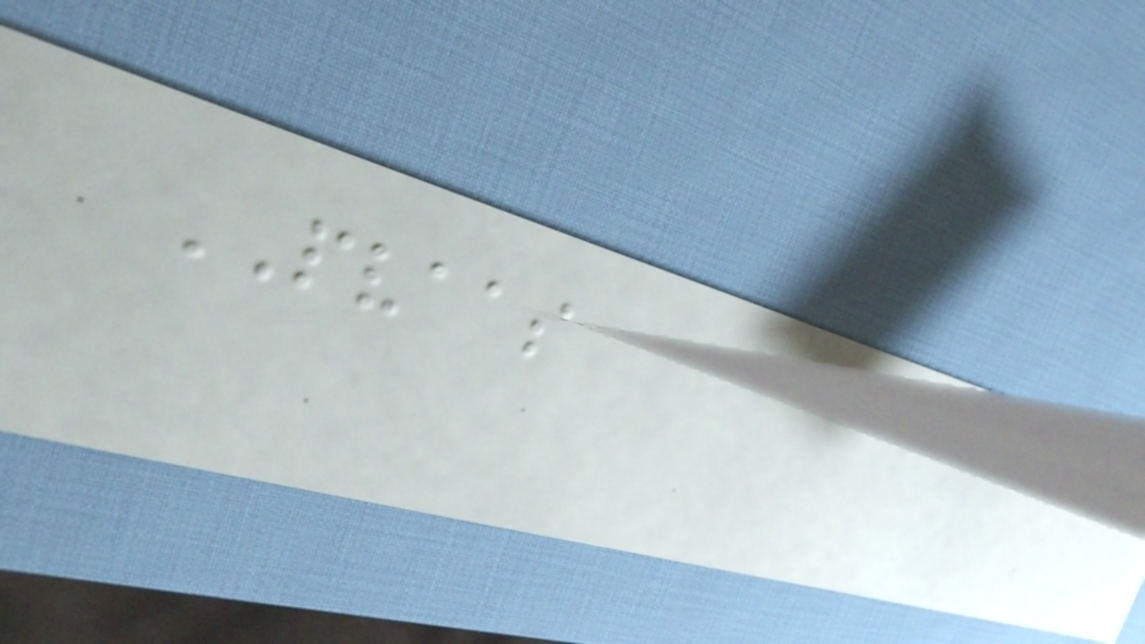PVAAS
